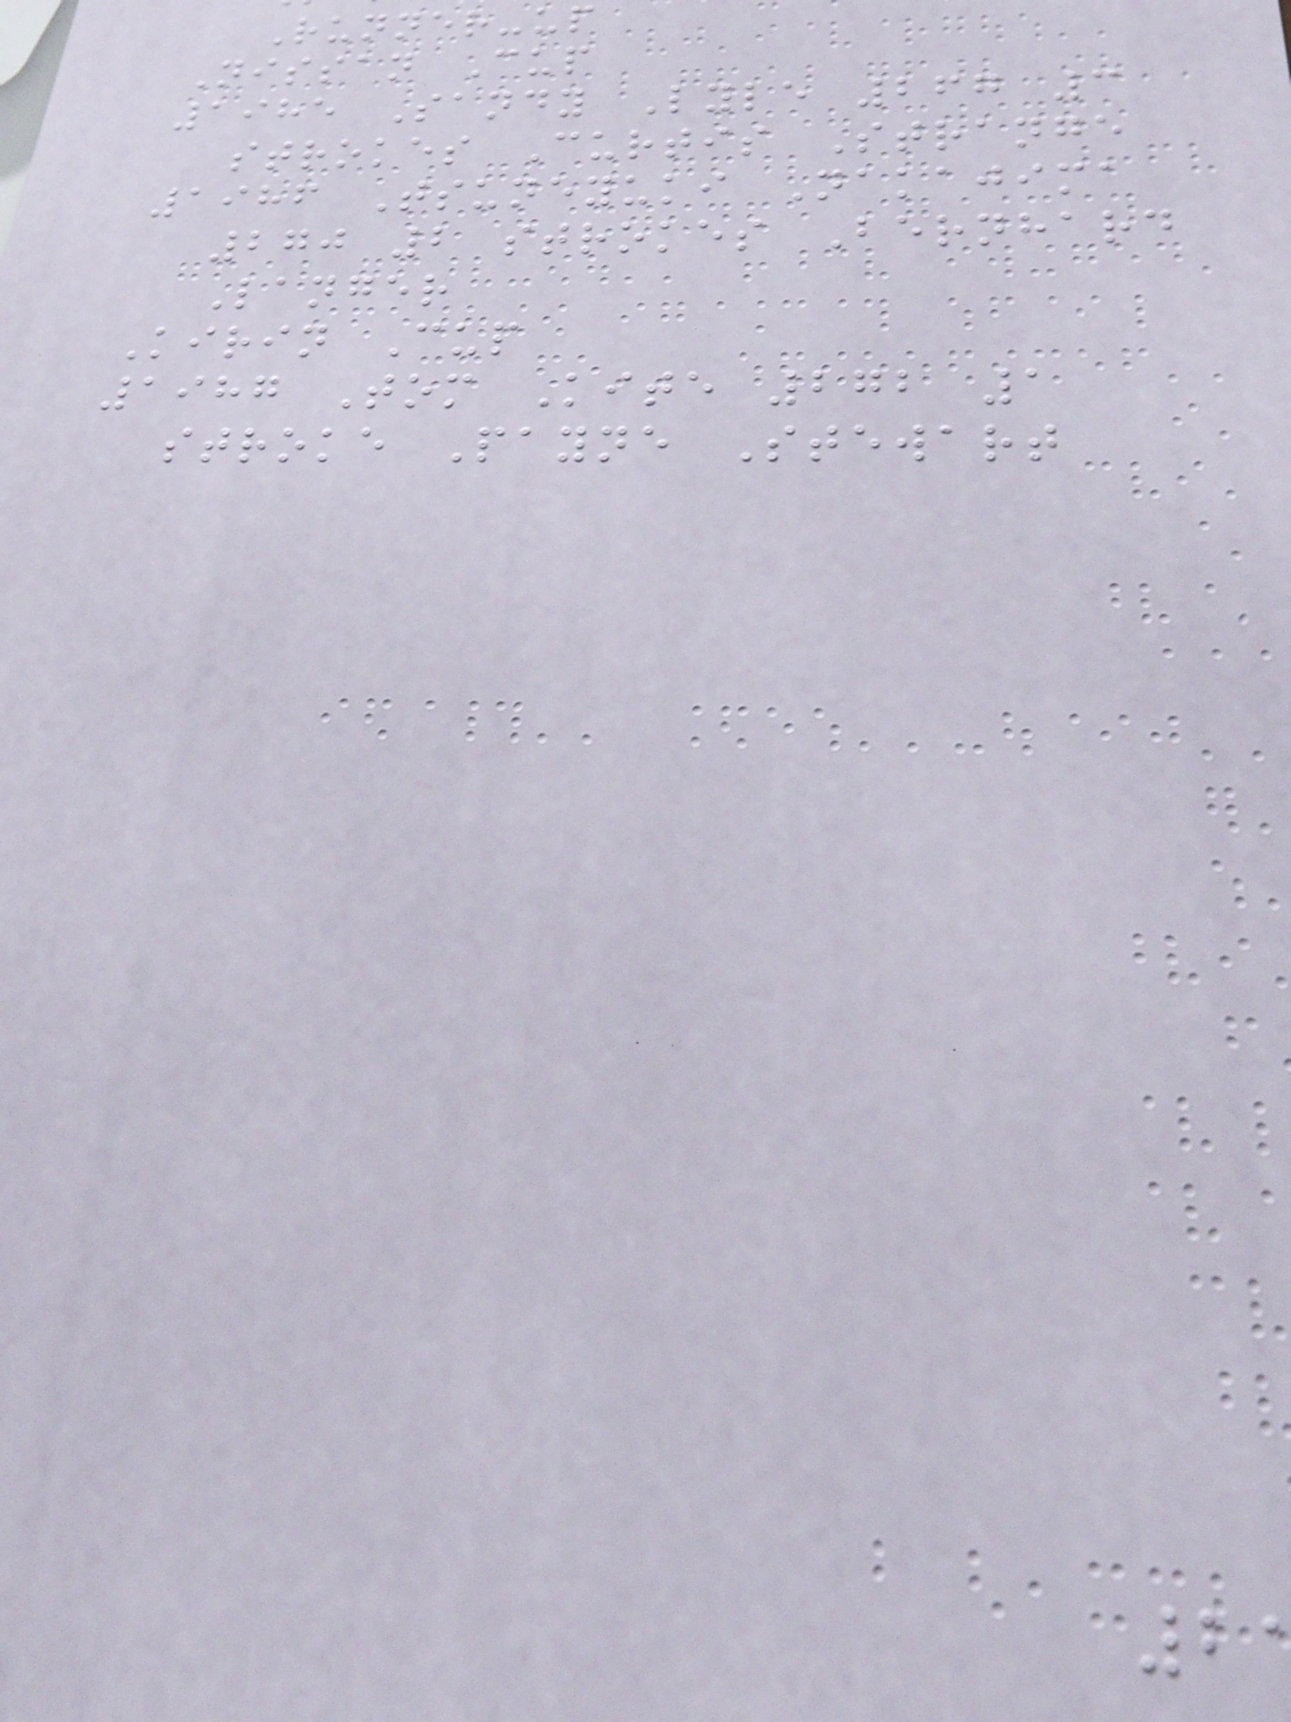Runner-up
Nissan Cup
1985 Sandy Lyle 267 3
strokes Curtis Strange
1986 Tsuneyuki Nakajima
270 2 strokes Bernhard
Langer
Kirin Cup
1987 Tom Kite 272 1
stroke Payne Stewart
